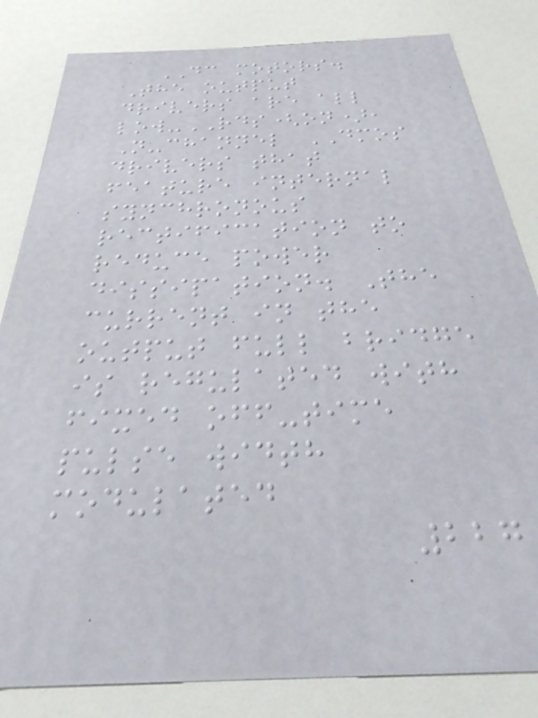DC motors.
The output
drivers are all
low-RDS(on),
N-channel DMOS
drivers that
feature internal
synchronous
rectification to
reduce power
dissipation. The
current in the
output full bridge
is regulated with
fixed off-time
pulse width
modulated
227
